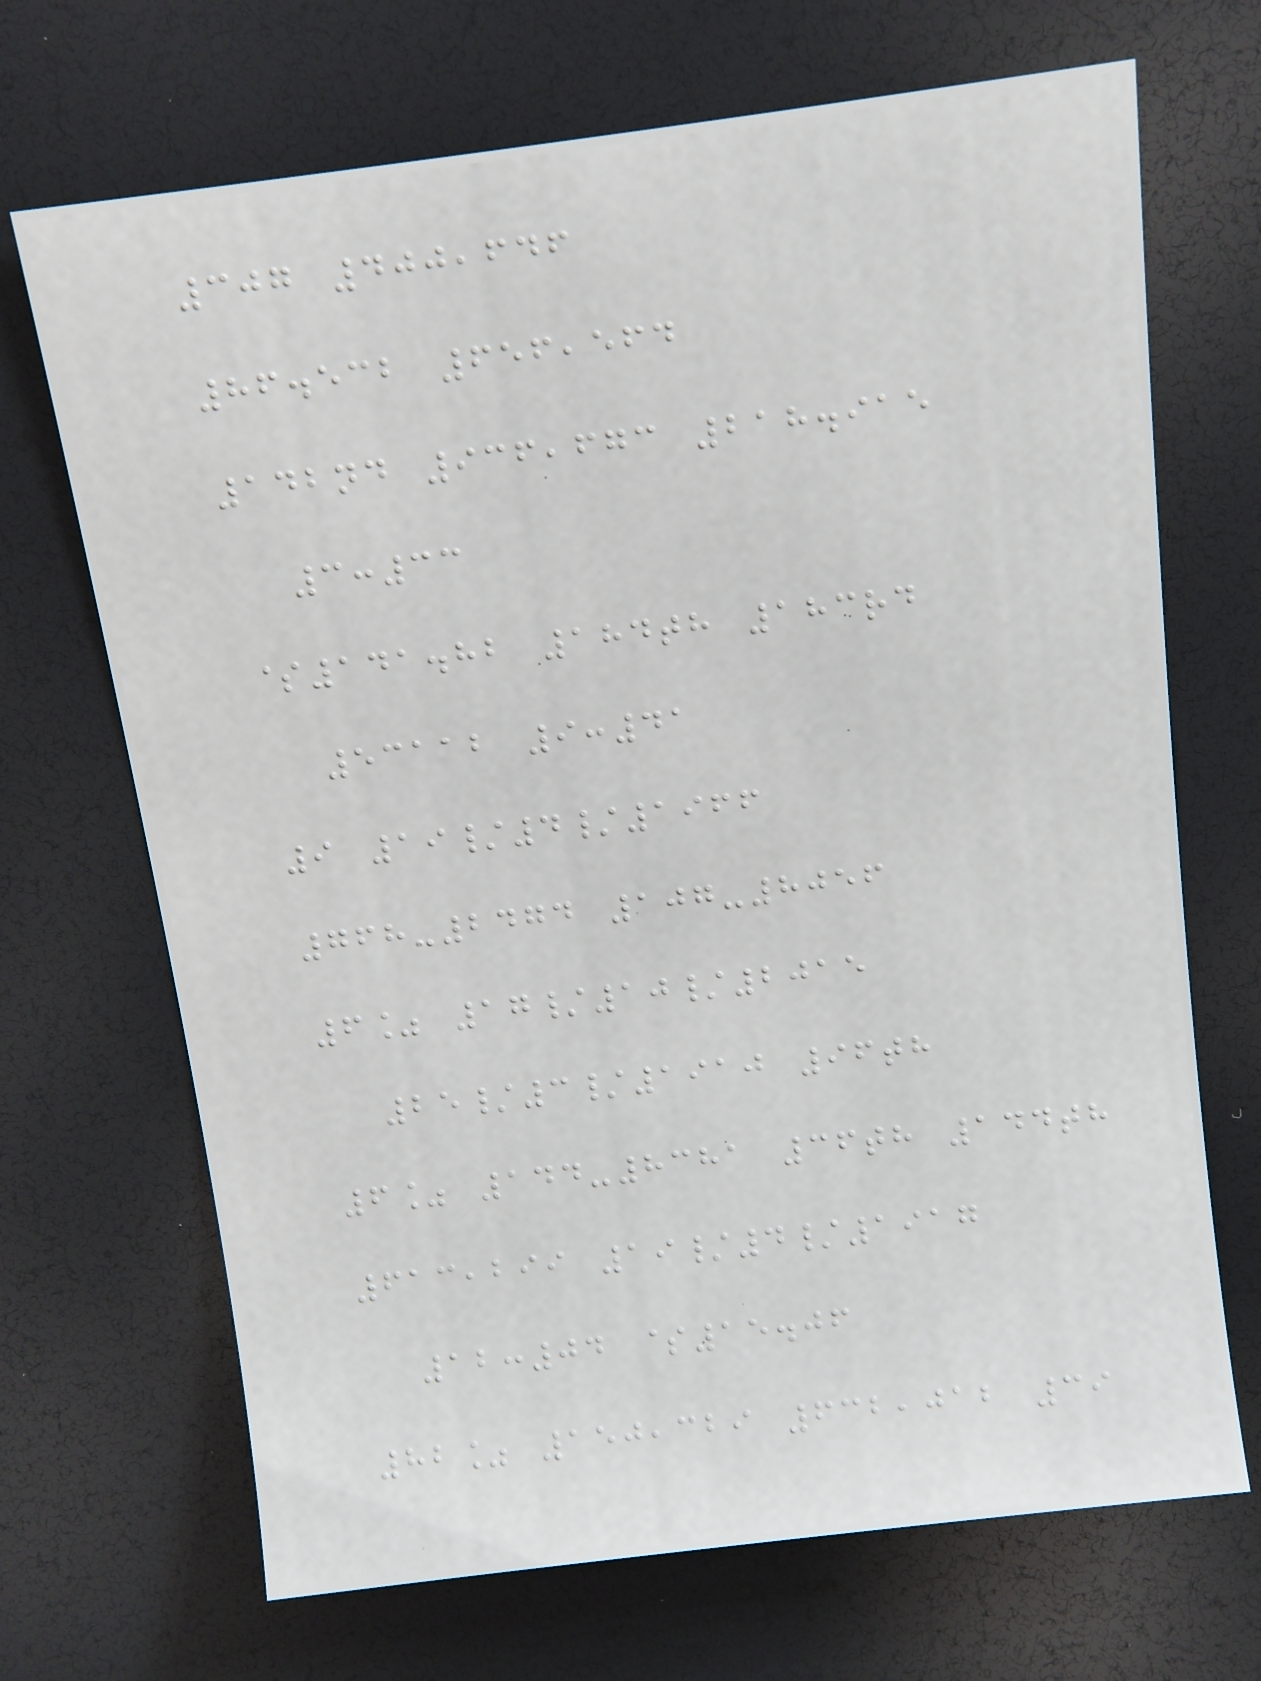307 400,646
86.532 656,564
142nd 936,673 218.915
3:33
$141.82 184th 183rd
53112 9:41
9 19/4/1966
768-2474 107-8056
6% 17/10/2015
25/3/1910 96th
6% 144-8381 36th 144th
613,299 19/4/1917
12:04 $15.06
82% 150,329 632,012 39
